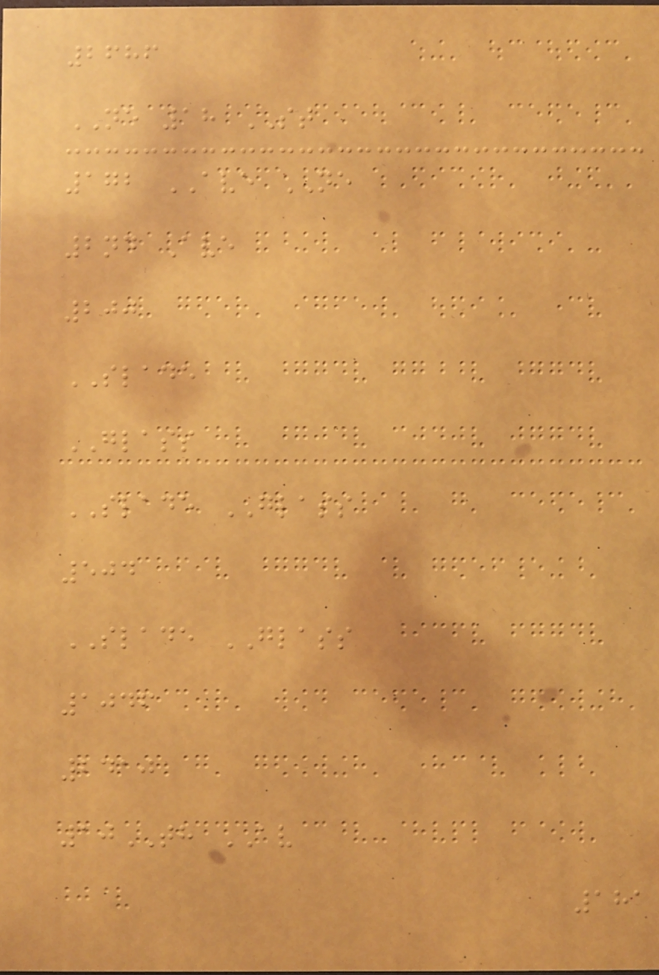2686
NE 18 ST
172 AVE NE
2nd Ave
200
SLADE
GLASS
SLADE GLASS
504
SLADE GLASS
1046
2410
10TH AV
181
